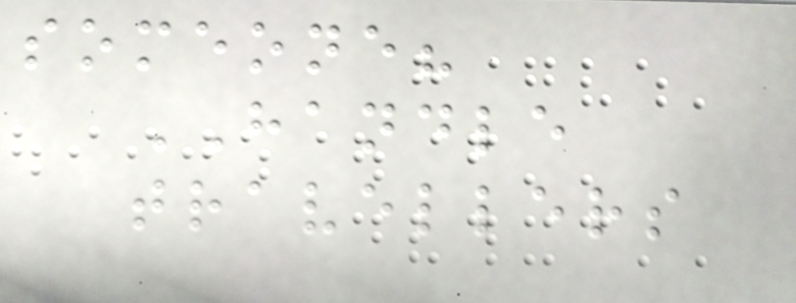someone?
HANDLE
travellers
